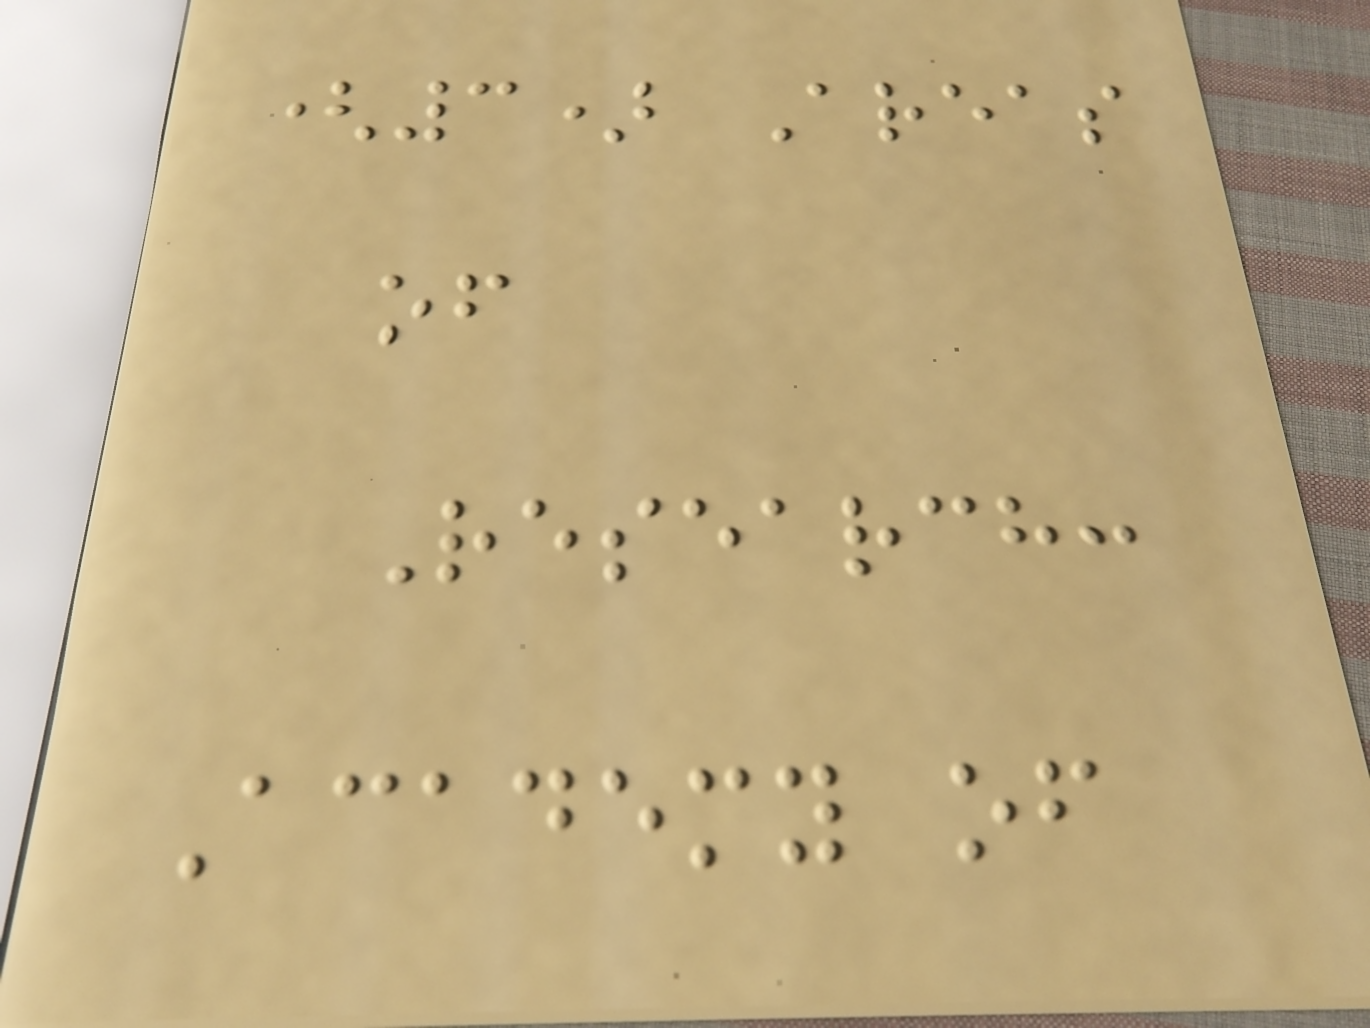(3) Areas
of
Research:
Academy of
